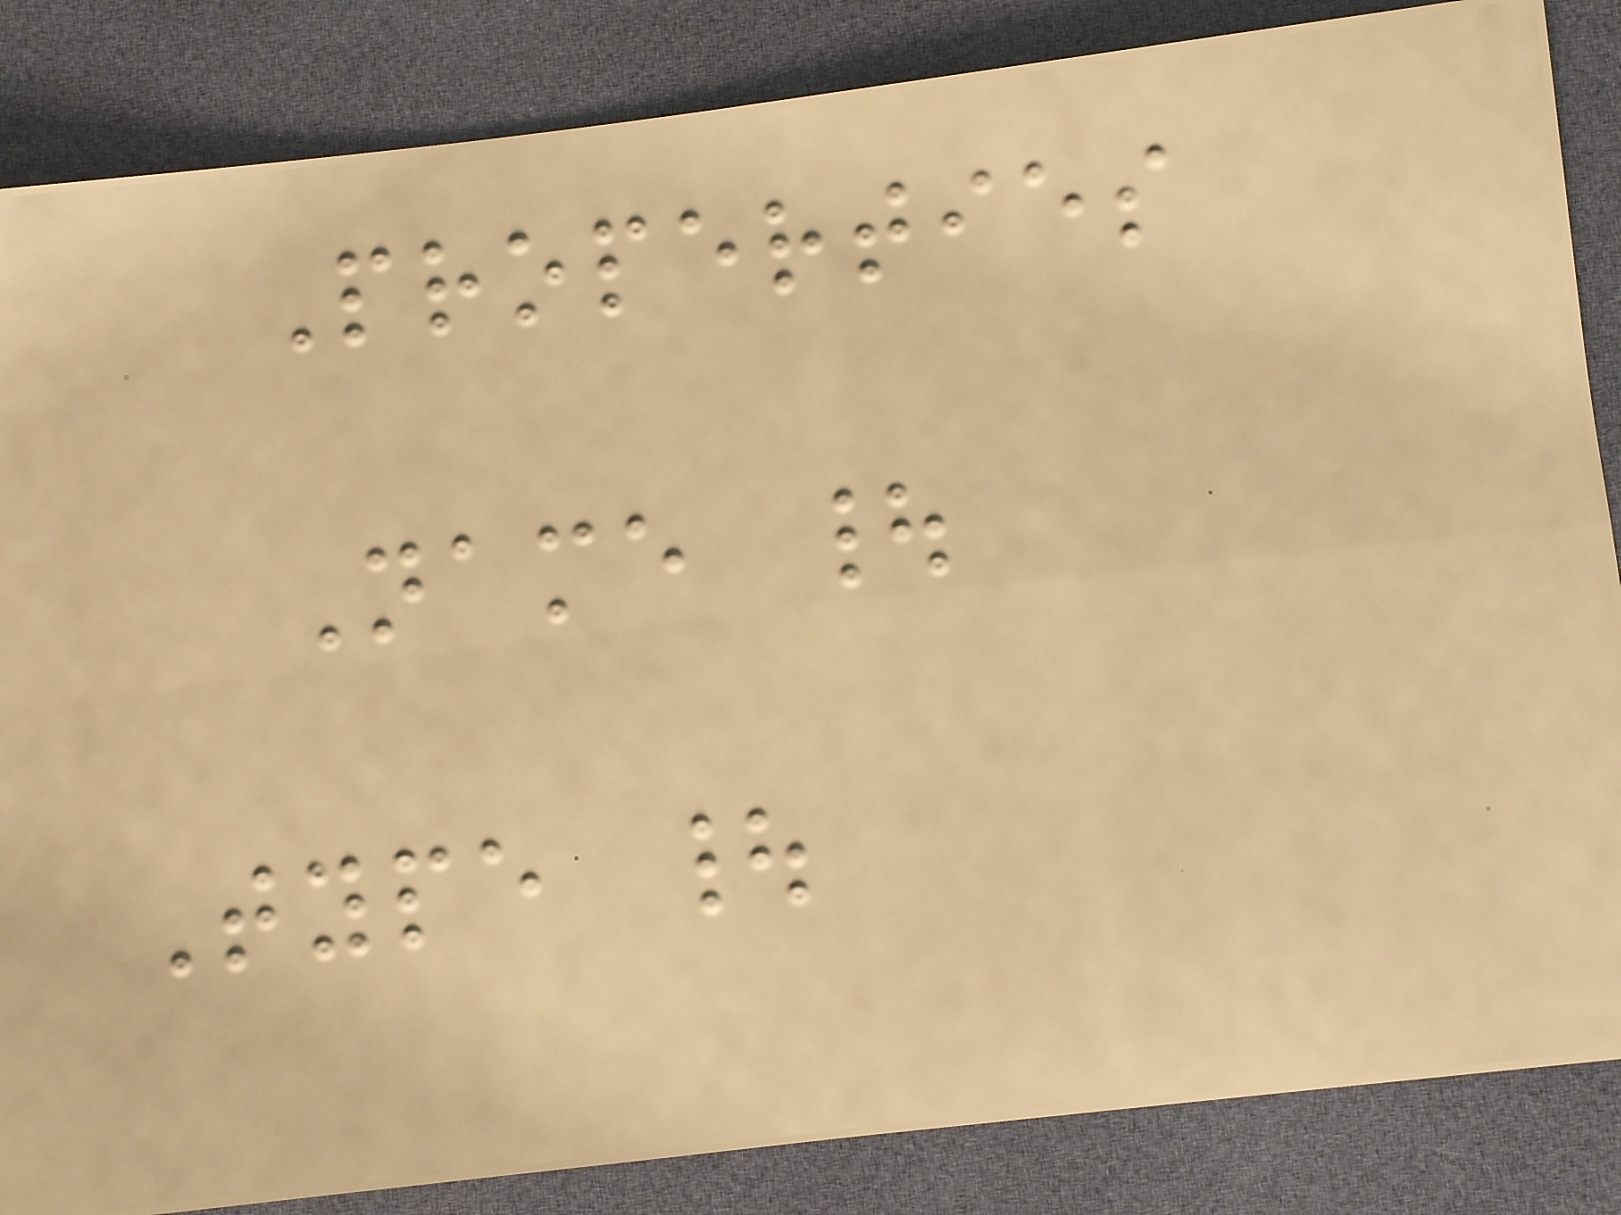Properties
Name |
Type |
